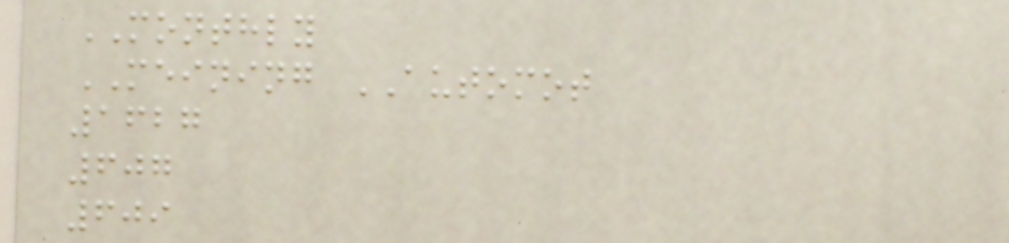MONTHLY
MEINING AUTOMOT
1627
607
609
